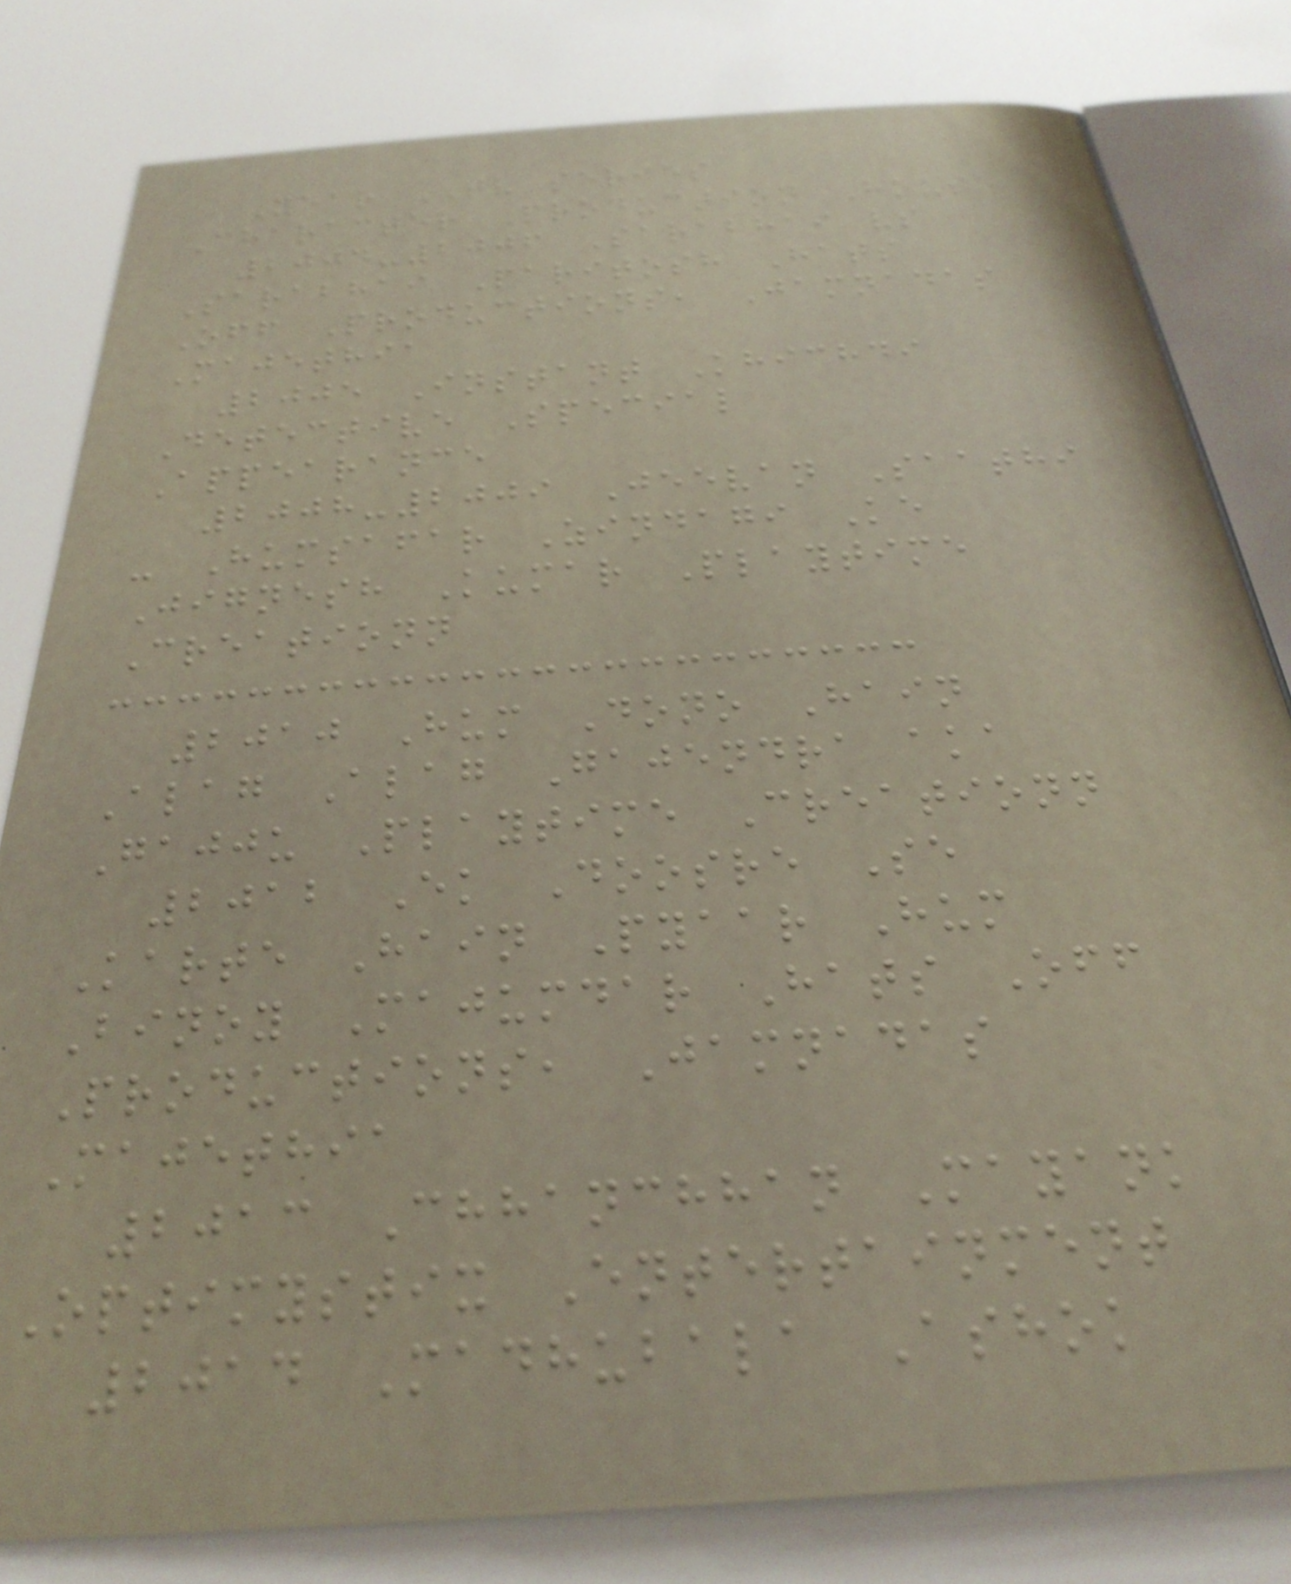Year TV series
Character Production House
2004-2006 Sarabhai vs
Sarabhai Paritosh Hats
Off Productions, Jamnadas
Majethia
2005 Instant Khichdi
Detective Special
Appearance
2008-2009 Jeevan Saathi
- Humsafar Zindagi Ke
Jignesh Kumar Playtime
Creationn
2010 Hum Dono Hain
Alag Alag Gajendra aka
Gajju Playtime Creationn
2012 Ek Doosre Se
Karte Hain Pyaar Hum
Binoy Majumdar Hats Off
Productions, Jamnadas
Majethia
2013 Chhanchhan Mayank
Optimystix Entertainment
2014 Madhubala Ashok
